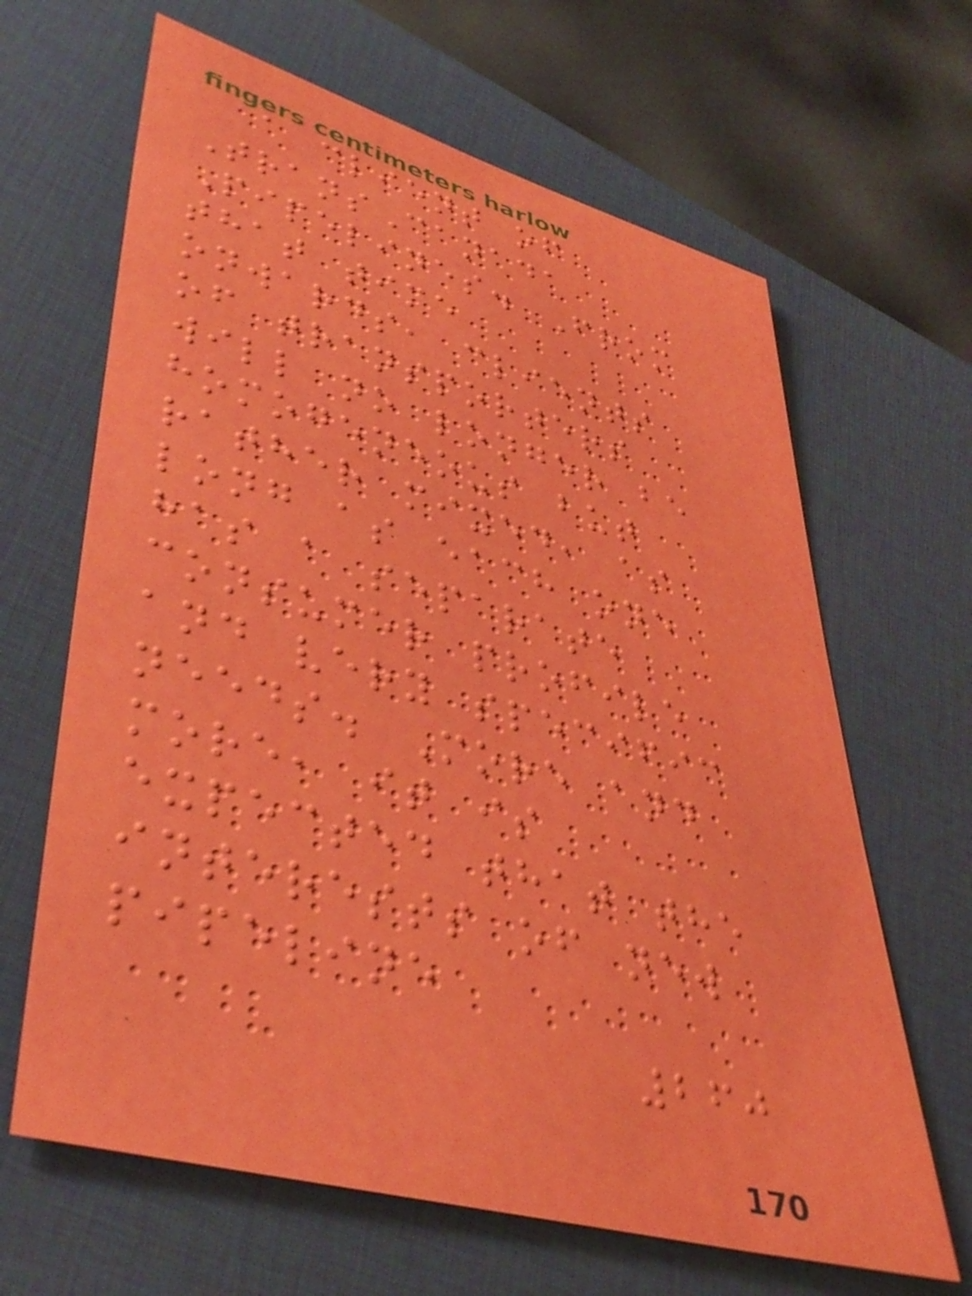a client of
TransCanada
Pipelines. From
that time
onwards, clients
of transporters
will no longer be
homogeneous but
rather mixed, as
long as each one
has a separate
consumer profile
and very specific
needs. More and
more, it is
expected that the
interests of new
pipeline
260
